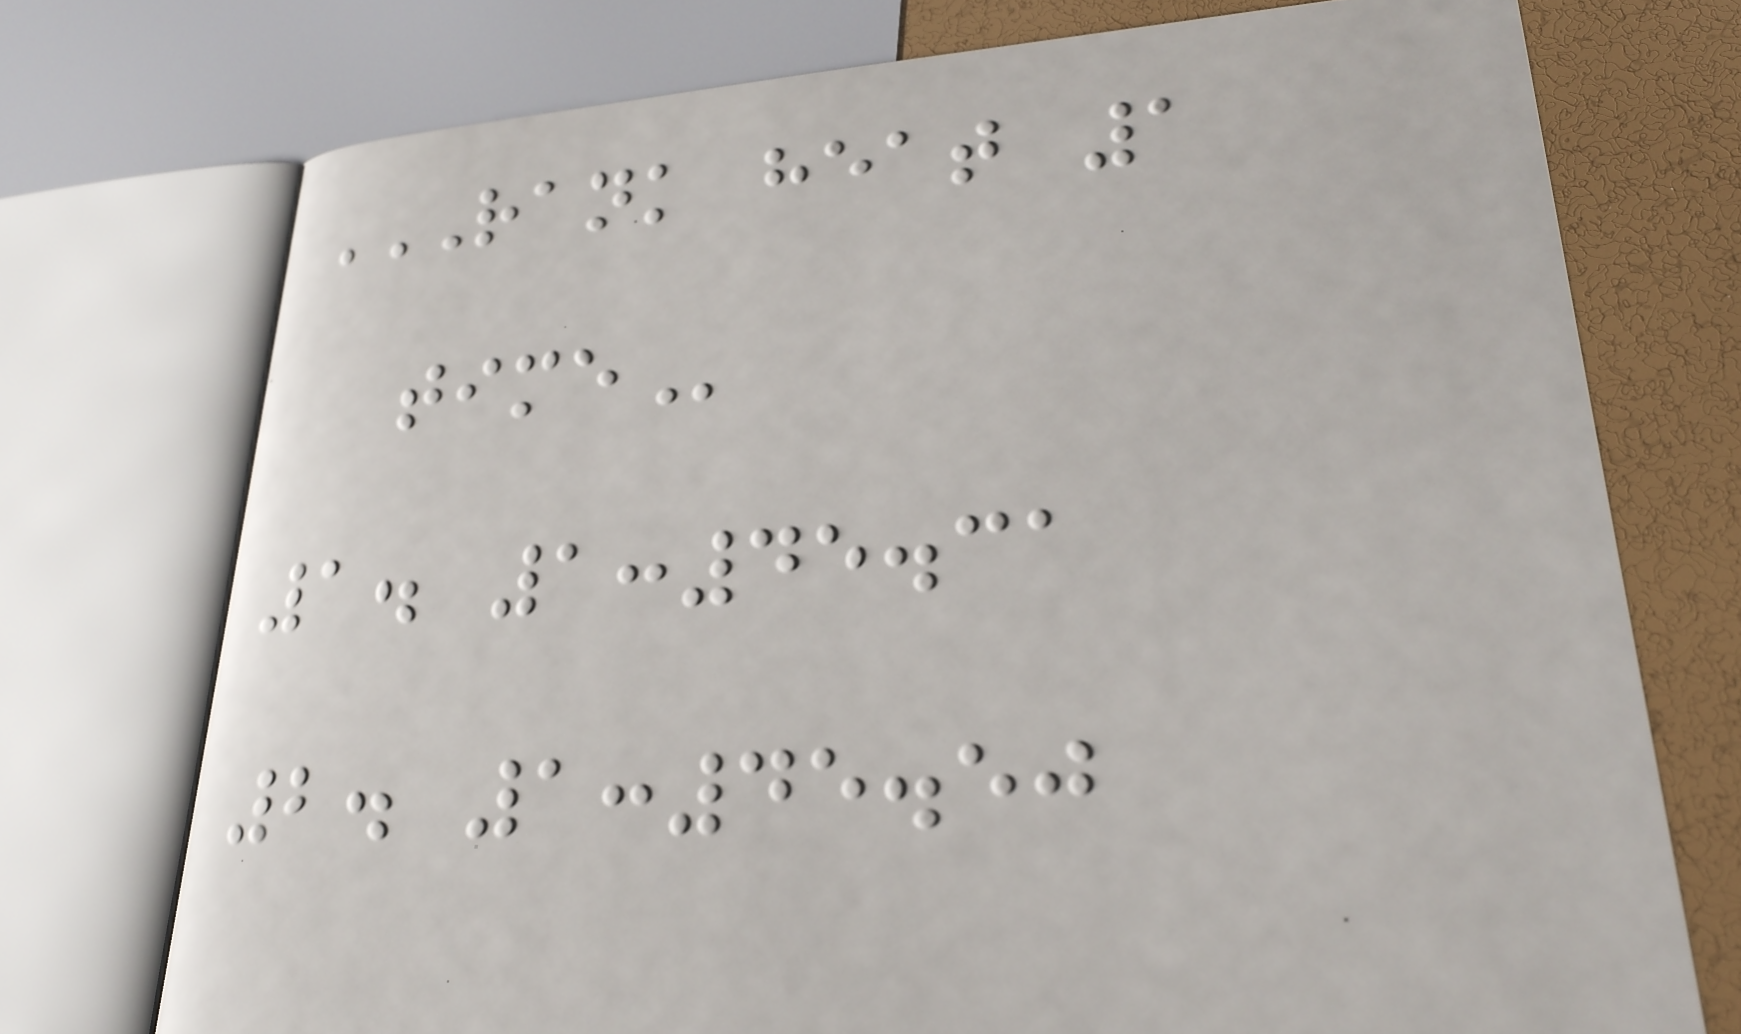RANK HEAT 1
TIME
1. 1:45.31
2. 1:45.50
